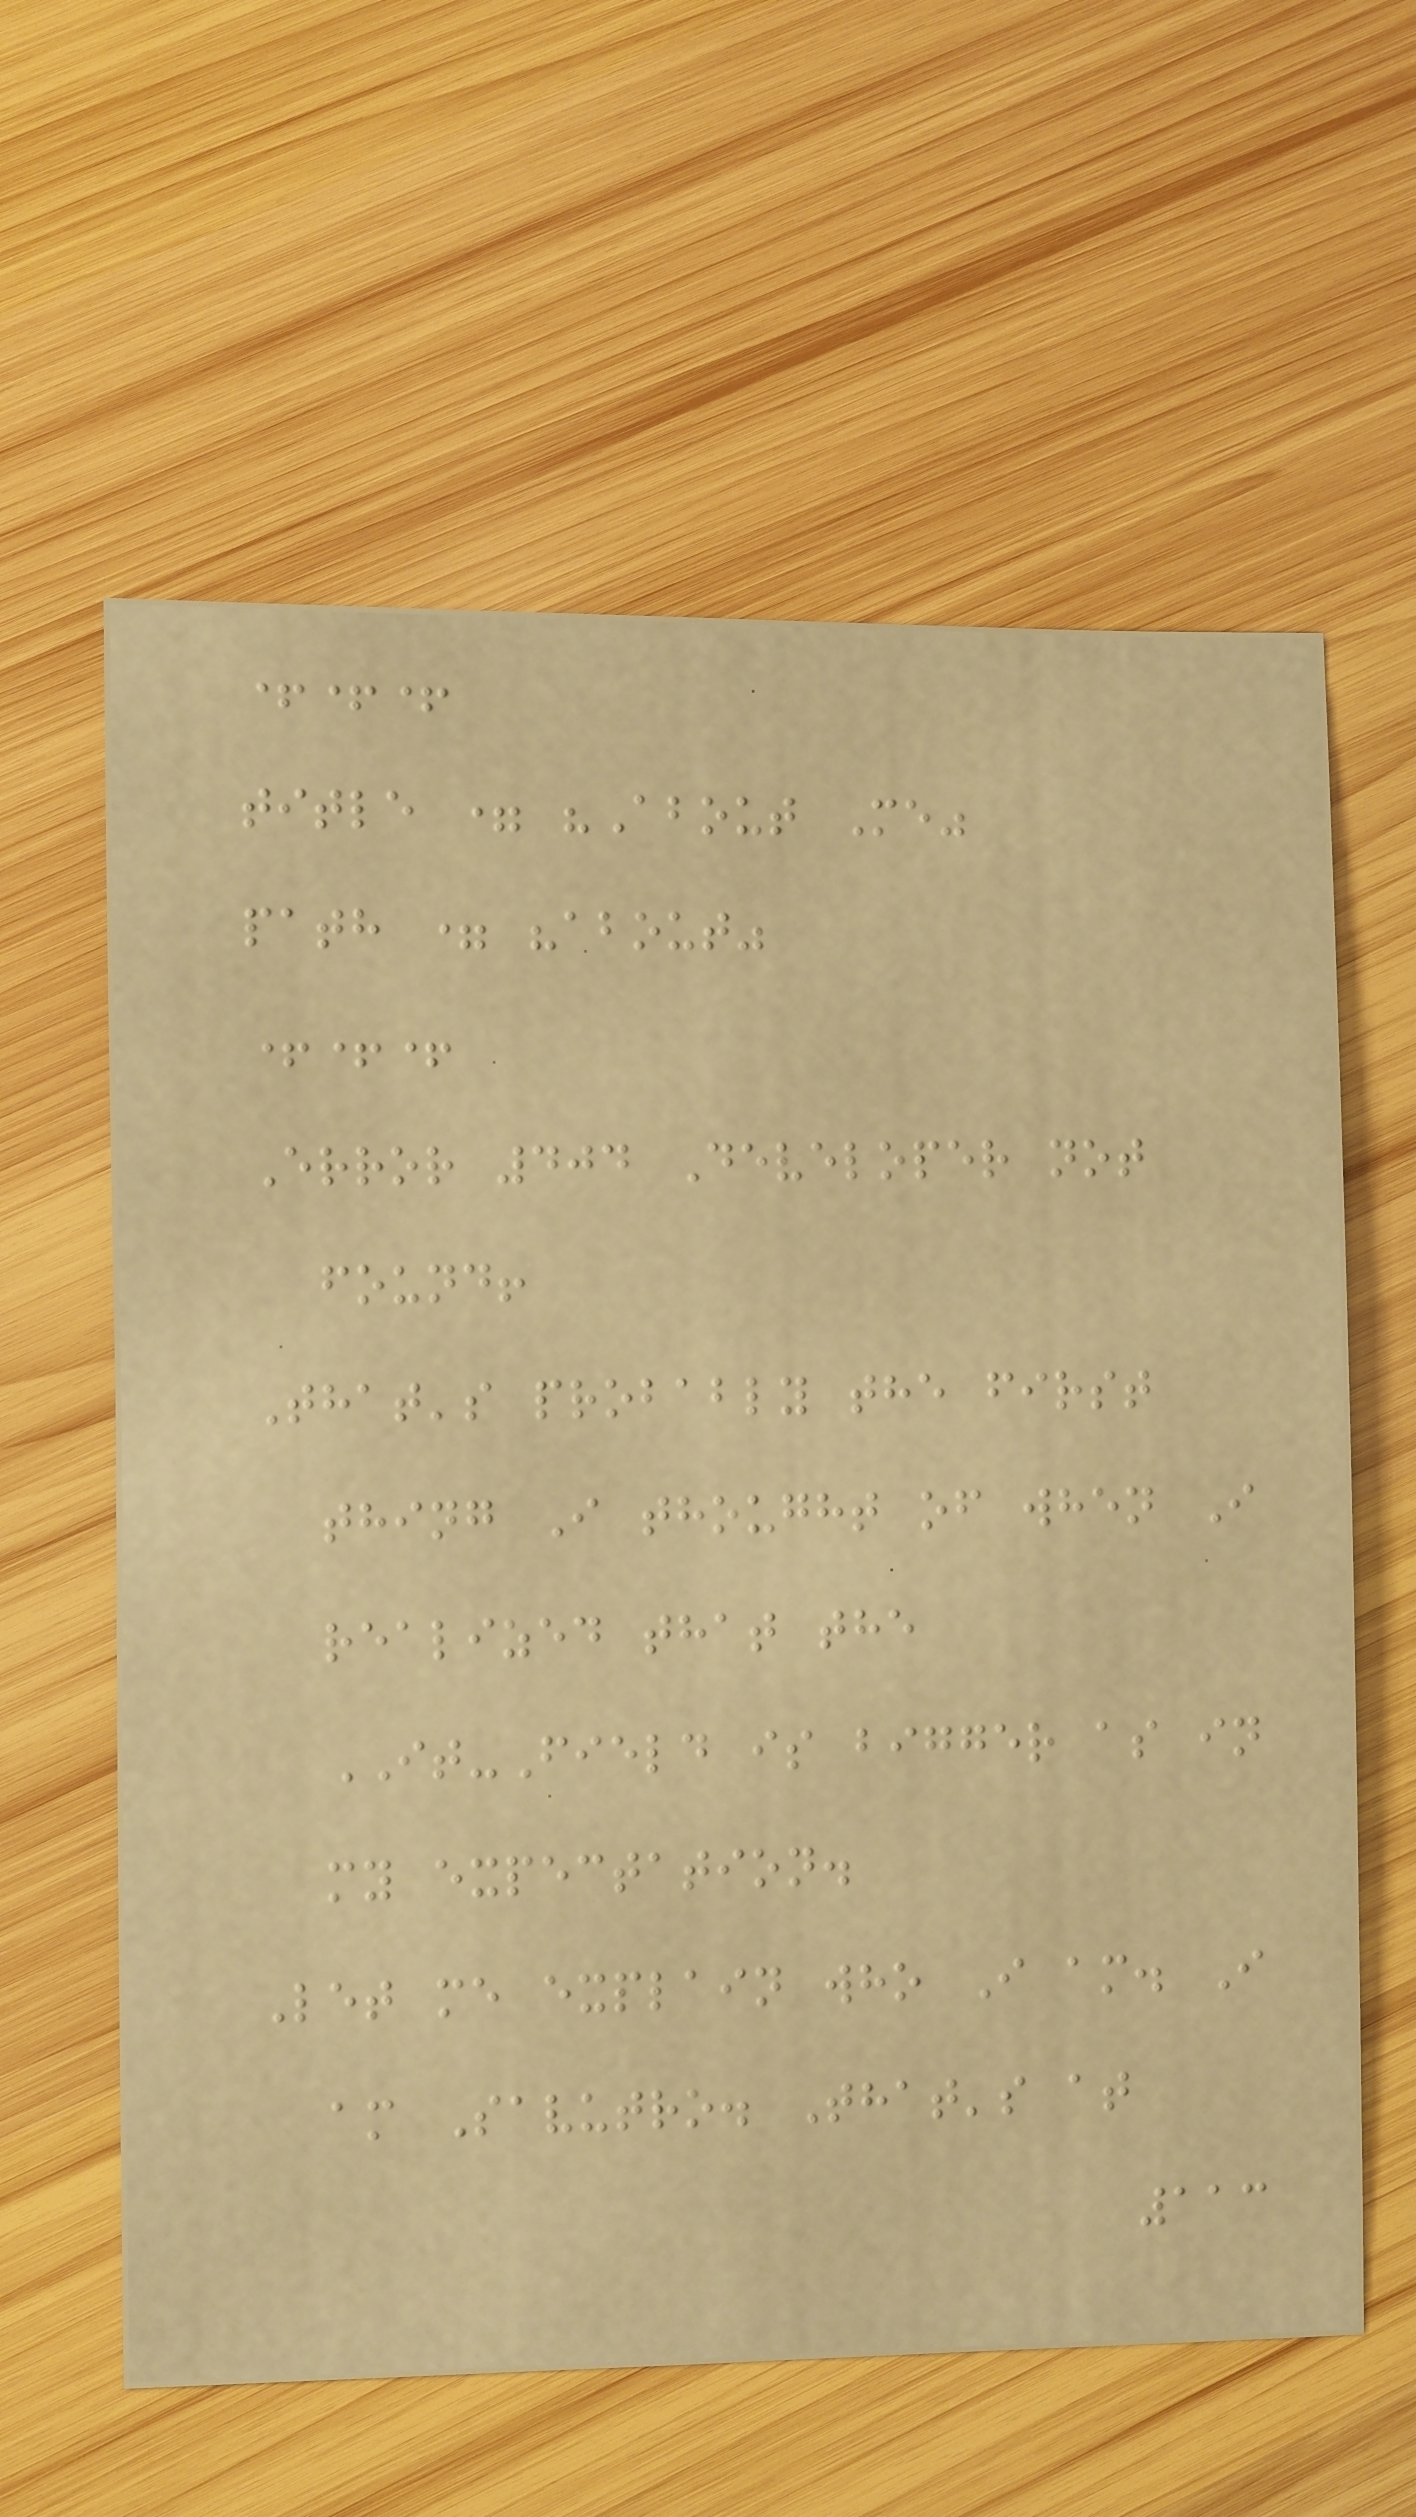+++
title = "About Me"
path = "about"
+++
Error 404 Developer not
found!
That's probably the first
thing I thought of when I
realized that the
IT-Field is bigger as in
my expectation.
Let me explain who I am. I
am Savutro. That's at
113
